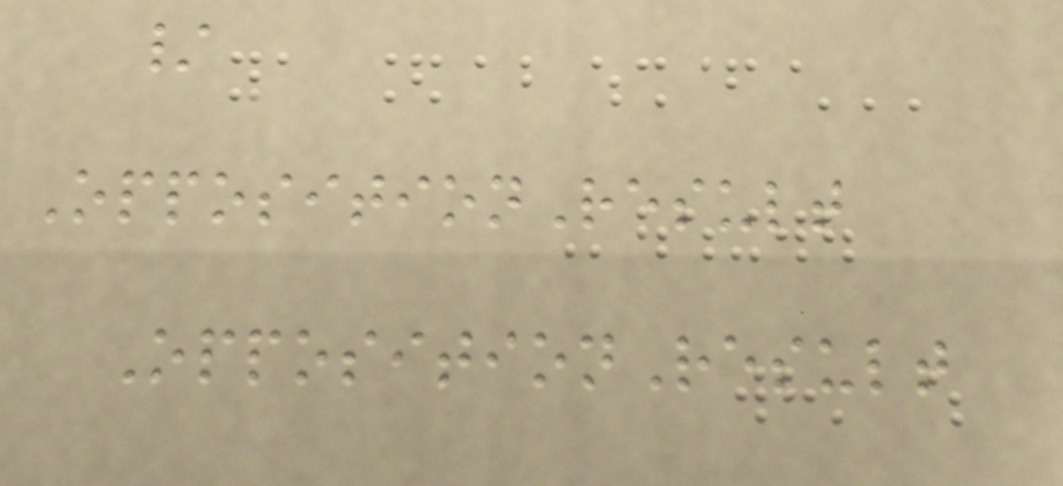/
OppositionResult
OppositionResult
